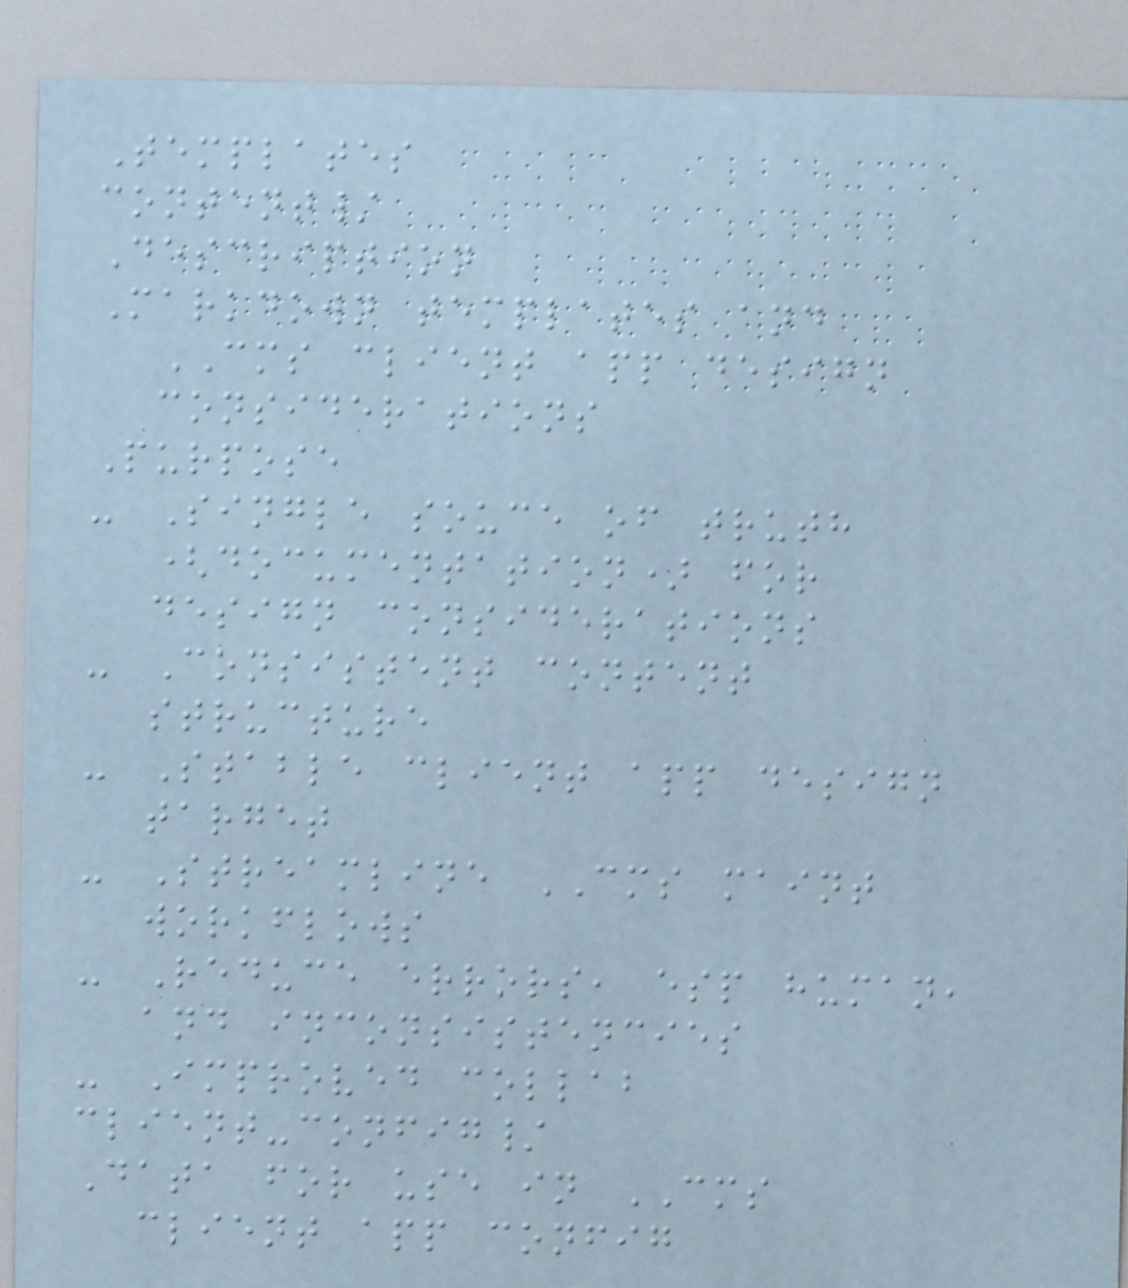Templates
content/
Description
Markdown templates and
CMS client app design
considerations
Purpose
- Single souce of truth
(documentation) for
design considerations
- Consistent content
structure
- Stable client app design
target
- Streamline CMS maint
workflows
- Reduce errors, esp human,
and inconsistencies
- Improved collab
client-config/
Data for use in CMS
client app config
